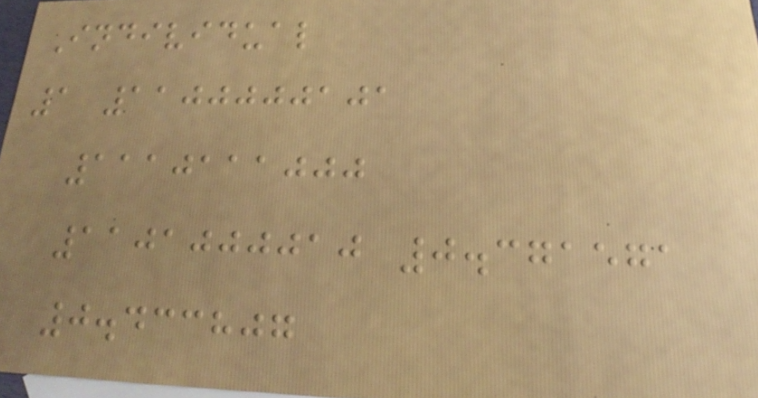Individual
1 1100000101
1110111000
1101000010 0.371571
0.433807
